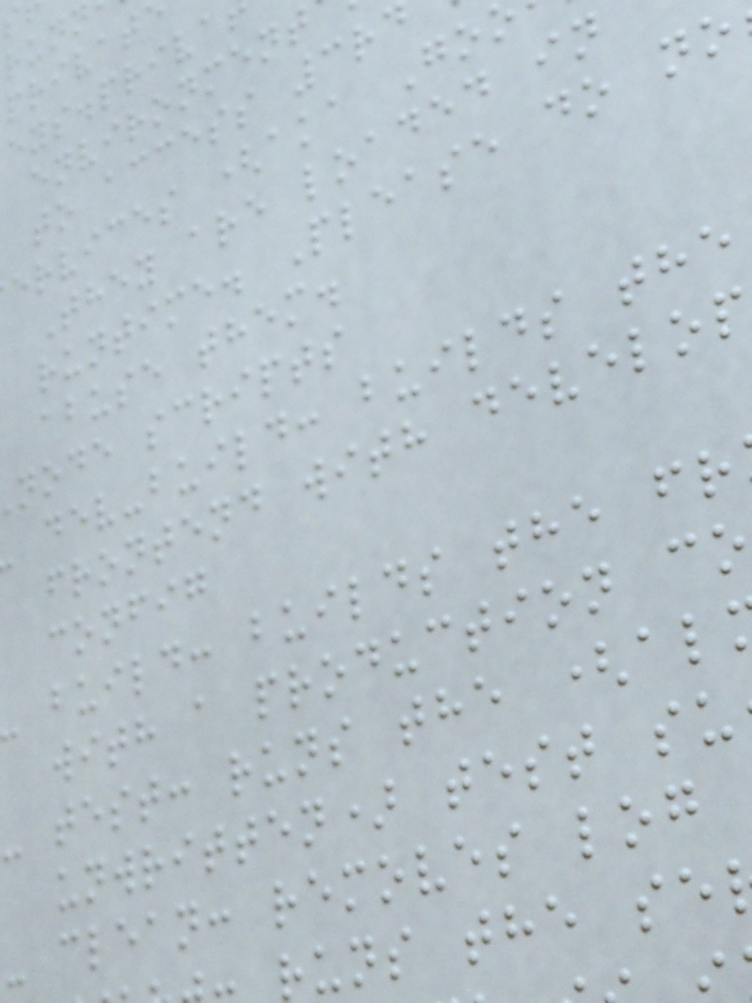environment
to access 3rd
ervices (aka Go
They are loaded in
runtime. Please do no
abuse them.
node scripts
dev-build: builds the
frontend with develop
config
build: builds the fr
with a production co
- test: runs the (al
unwritten) test su
- clean: removes log
runs the se
